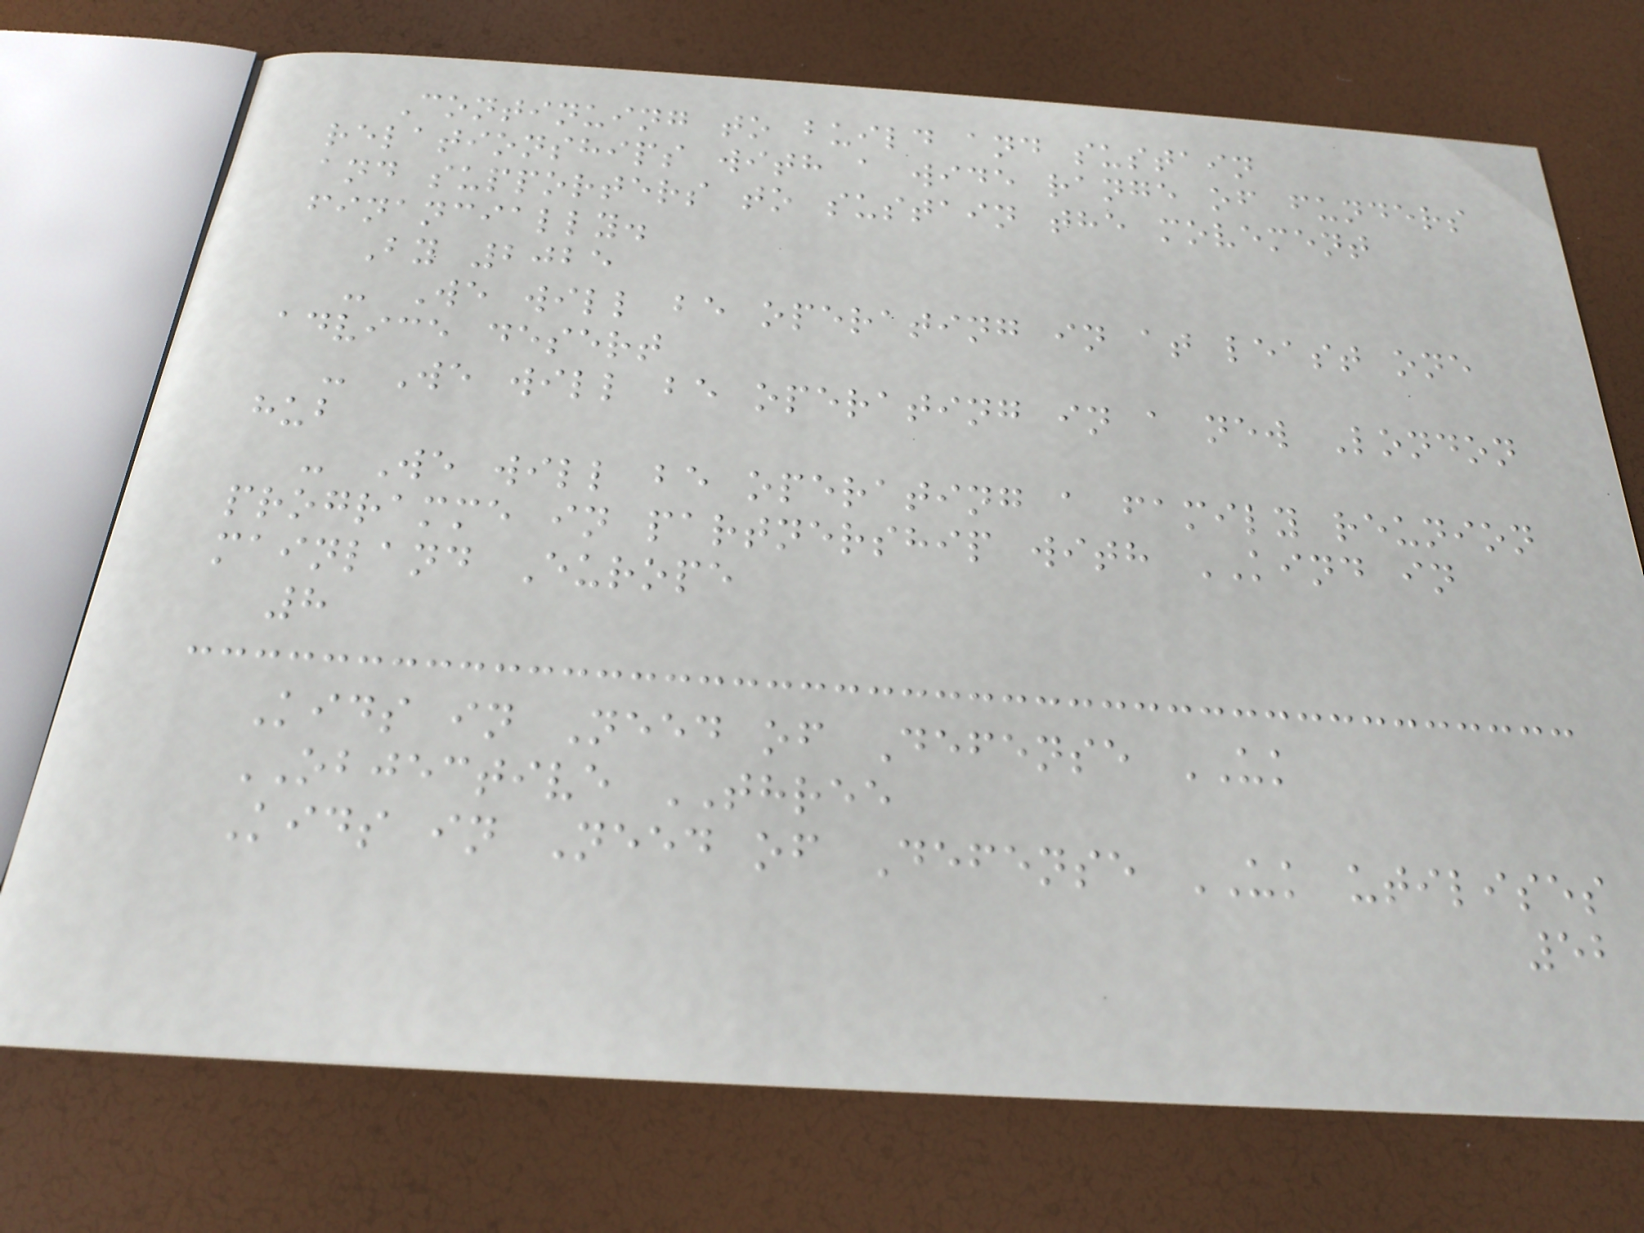Continuing to build and sustain
relationships with a wide range of funders
and supporters to sustain the movement
financially.
By 2025
- We will be operating in at least one
advice desert
- We will be operating in a new London
hub
- We will be operating a family reunion
programme in partnership with KIND in
mainland Europe
8
Kids in Need of Defense UK
OBJECTIVE THREE
Kids in Need of Defense UK utilises
52
